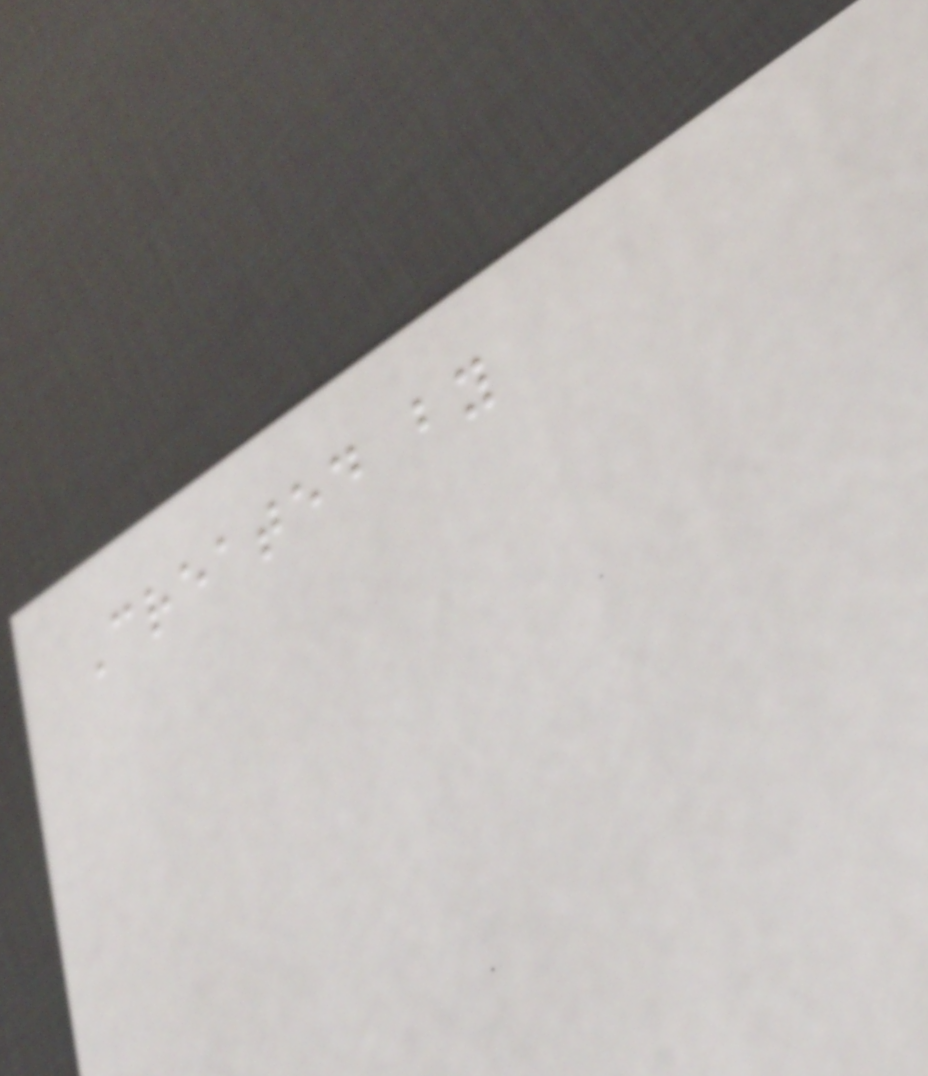Created by
